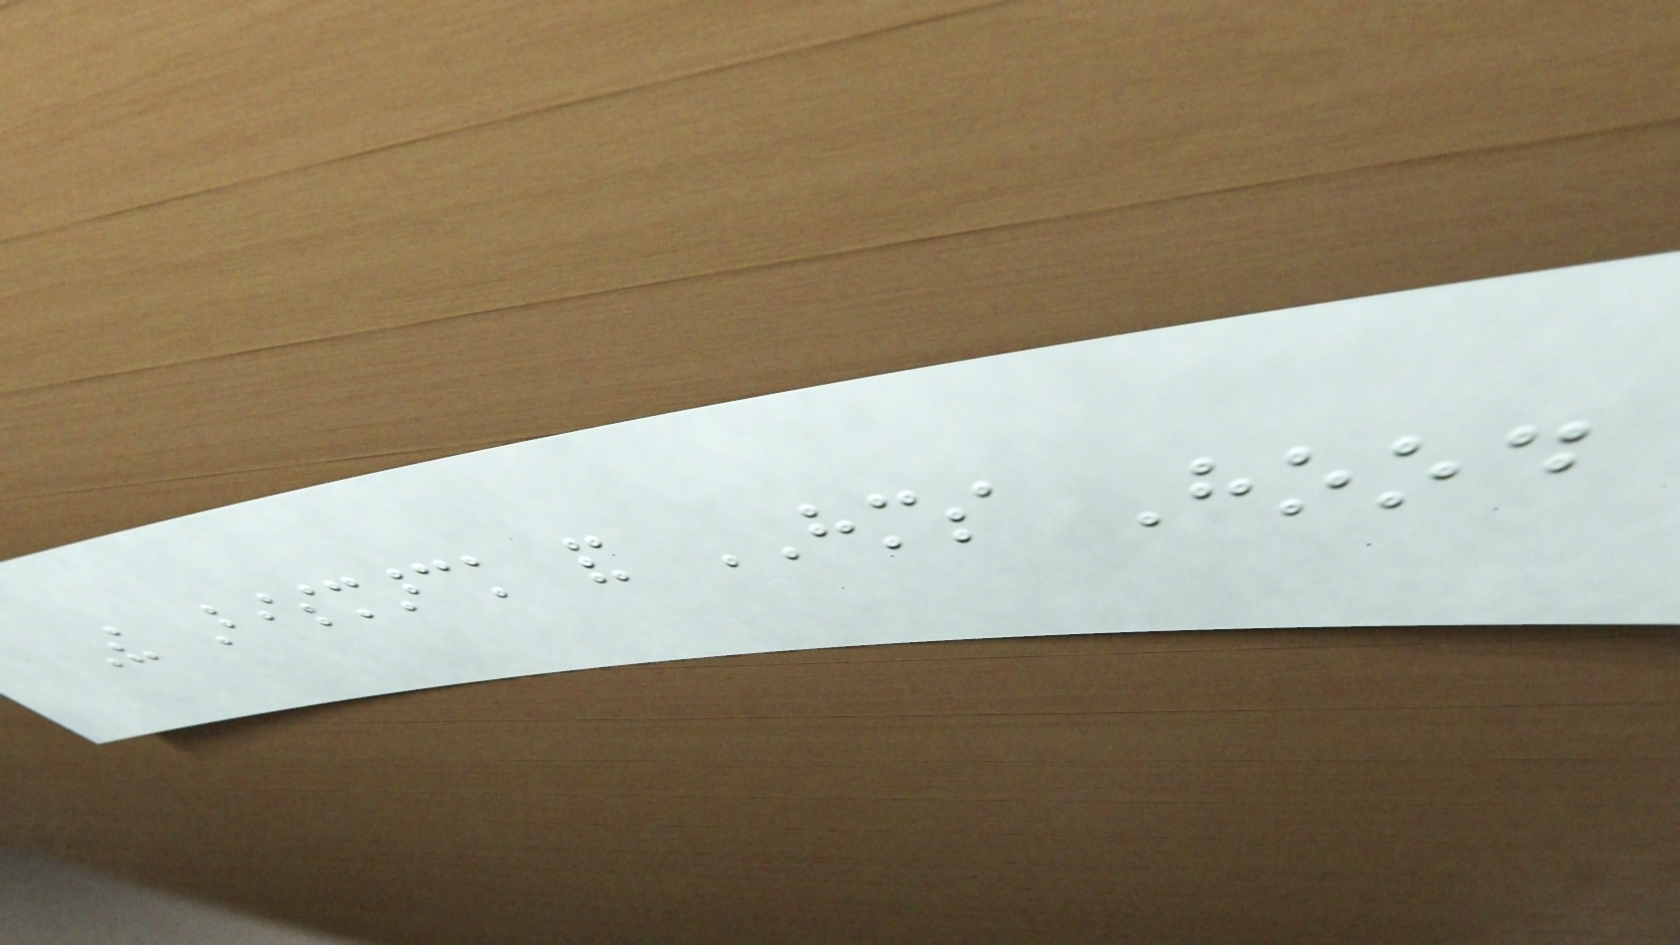The Bismarck and HMS Hood
